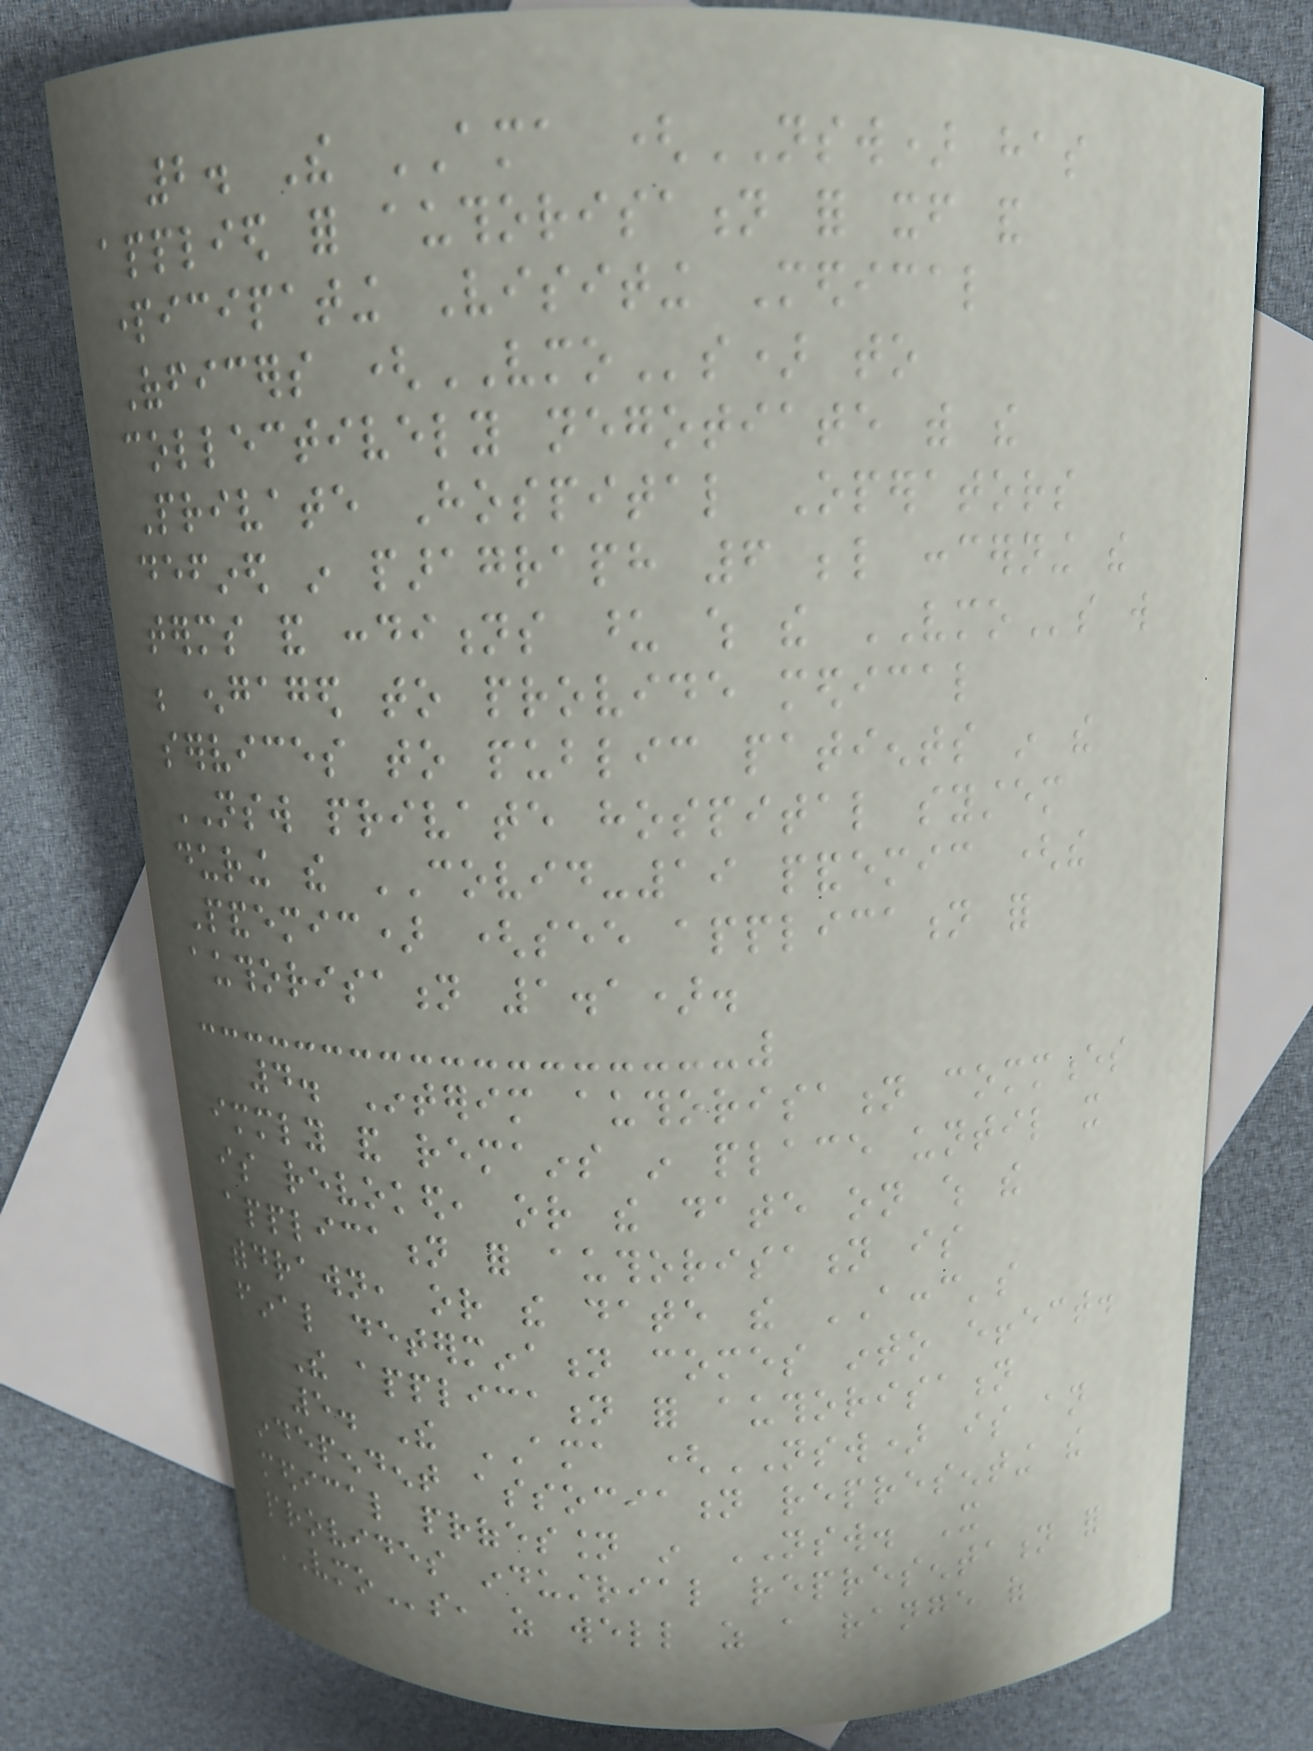2. The AMA (NSW) has
applied for authorisation for itself and
participating Visiting Medical
Officers (VMOs) to
collectively negotiate with the
Private Hospital Operators
defined in paragraph 6 below concerning the
terms and conditions upon which the VMOs will
be engaged to provide medical
services to public patients in the
NSW private hospital system
during the COVID-19 pandemic (the
Pandemic) (see application for
authorisation 1.1).
4. Interim authorisation commences
immediately and remains in place until it
is revoked, or the date on which the
application for authorisation is
withdrawn, or the date the ACCC's
final determination comes into effect.
The application for authorisation
5. The AMA (NSW) is an
independent association representing the
medical profession in NSW. It
provides industrial representation for
VMOs, as well as a range of
